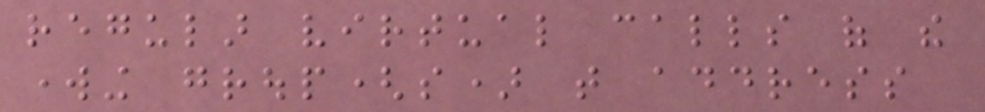regular virtual calls of the
working group(s) that address
